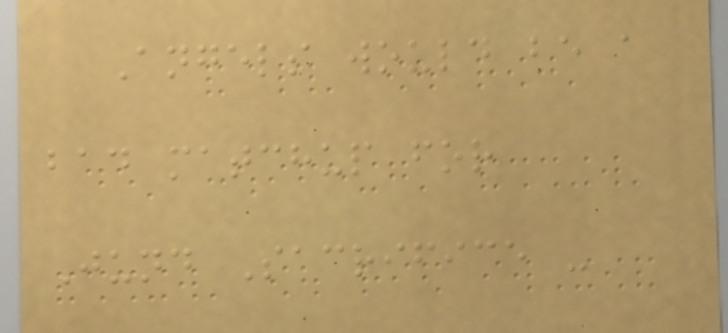Angels would be a
bad matchup for
Jund Sacrifice -
